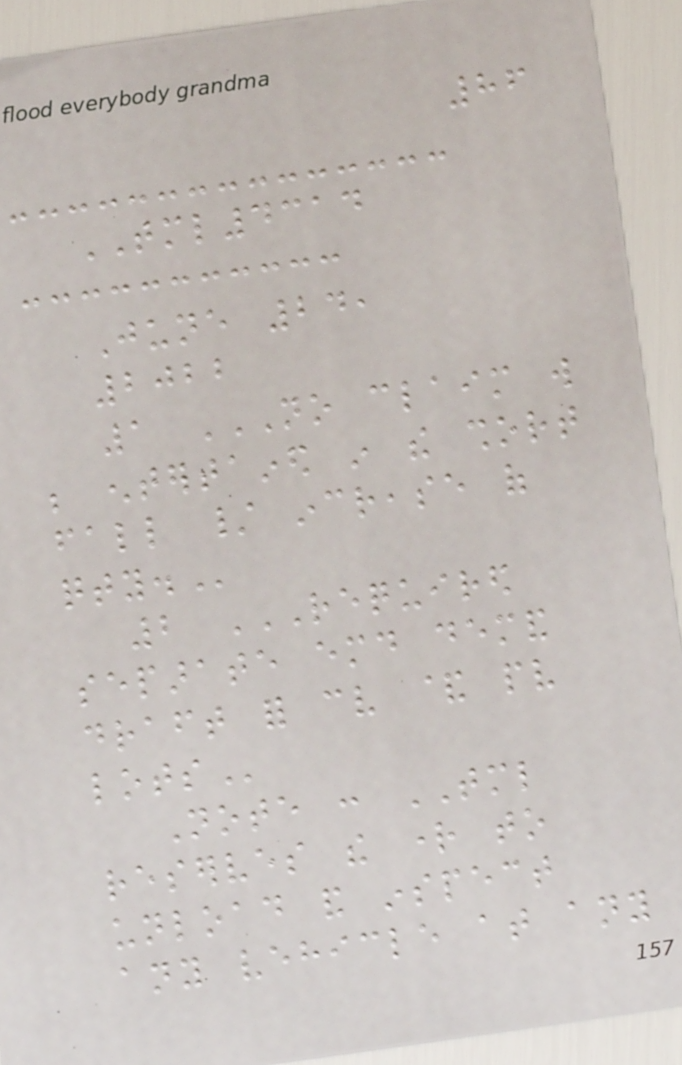86
TML4314
June 24,
2022
1 NO CLAIM WILL
BE ENTERTAINED IN THE SHORT
FALL / INCREASE OF
QTY.
2 REQUIRED
SEPARATE EMD DEMAND
DRAFT FOR CV & PV
LOTS
Note : TML
reserves the right to
unload and inspect
any vehicle at any
